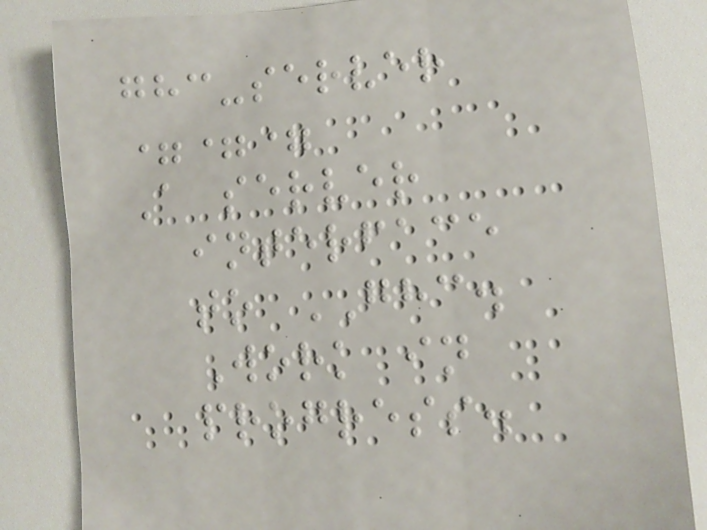ghc-server
===
A server
interface
to GHC.
Work in
progress.
